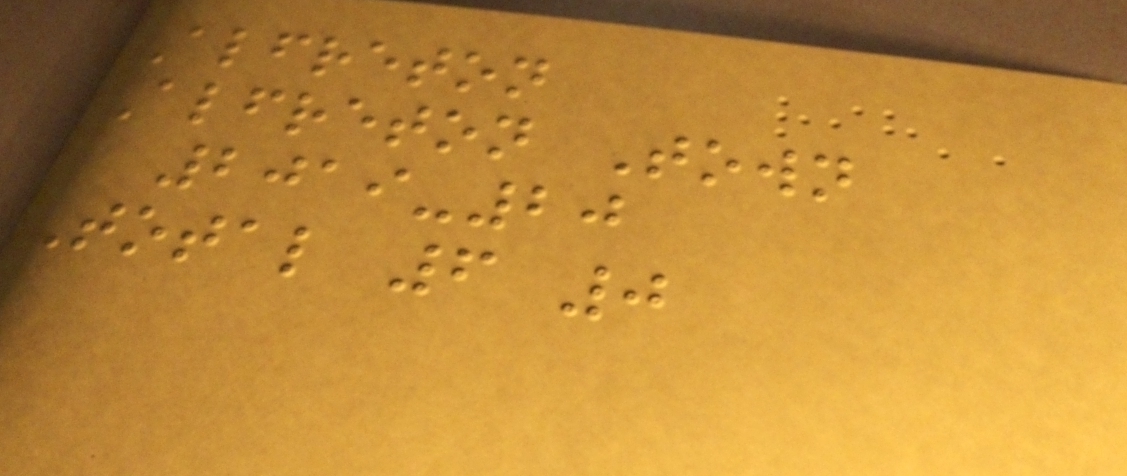Alfreton
Alfreton Town
2019-20
Total 6 0
